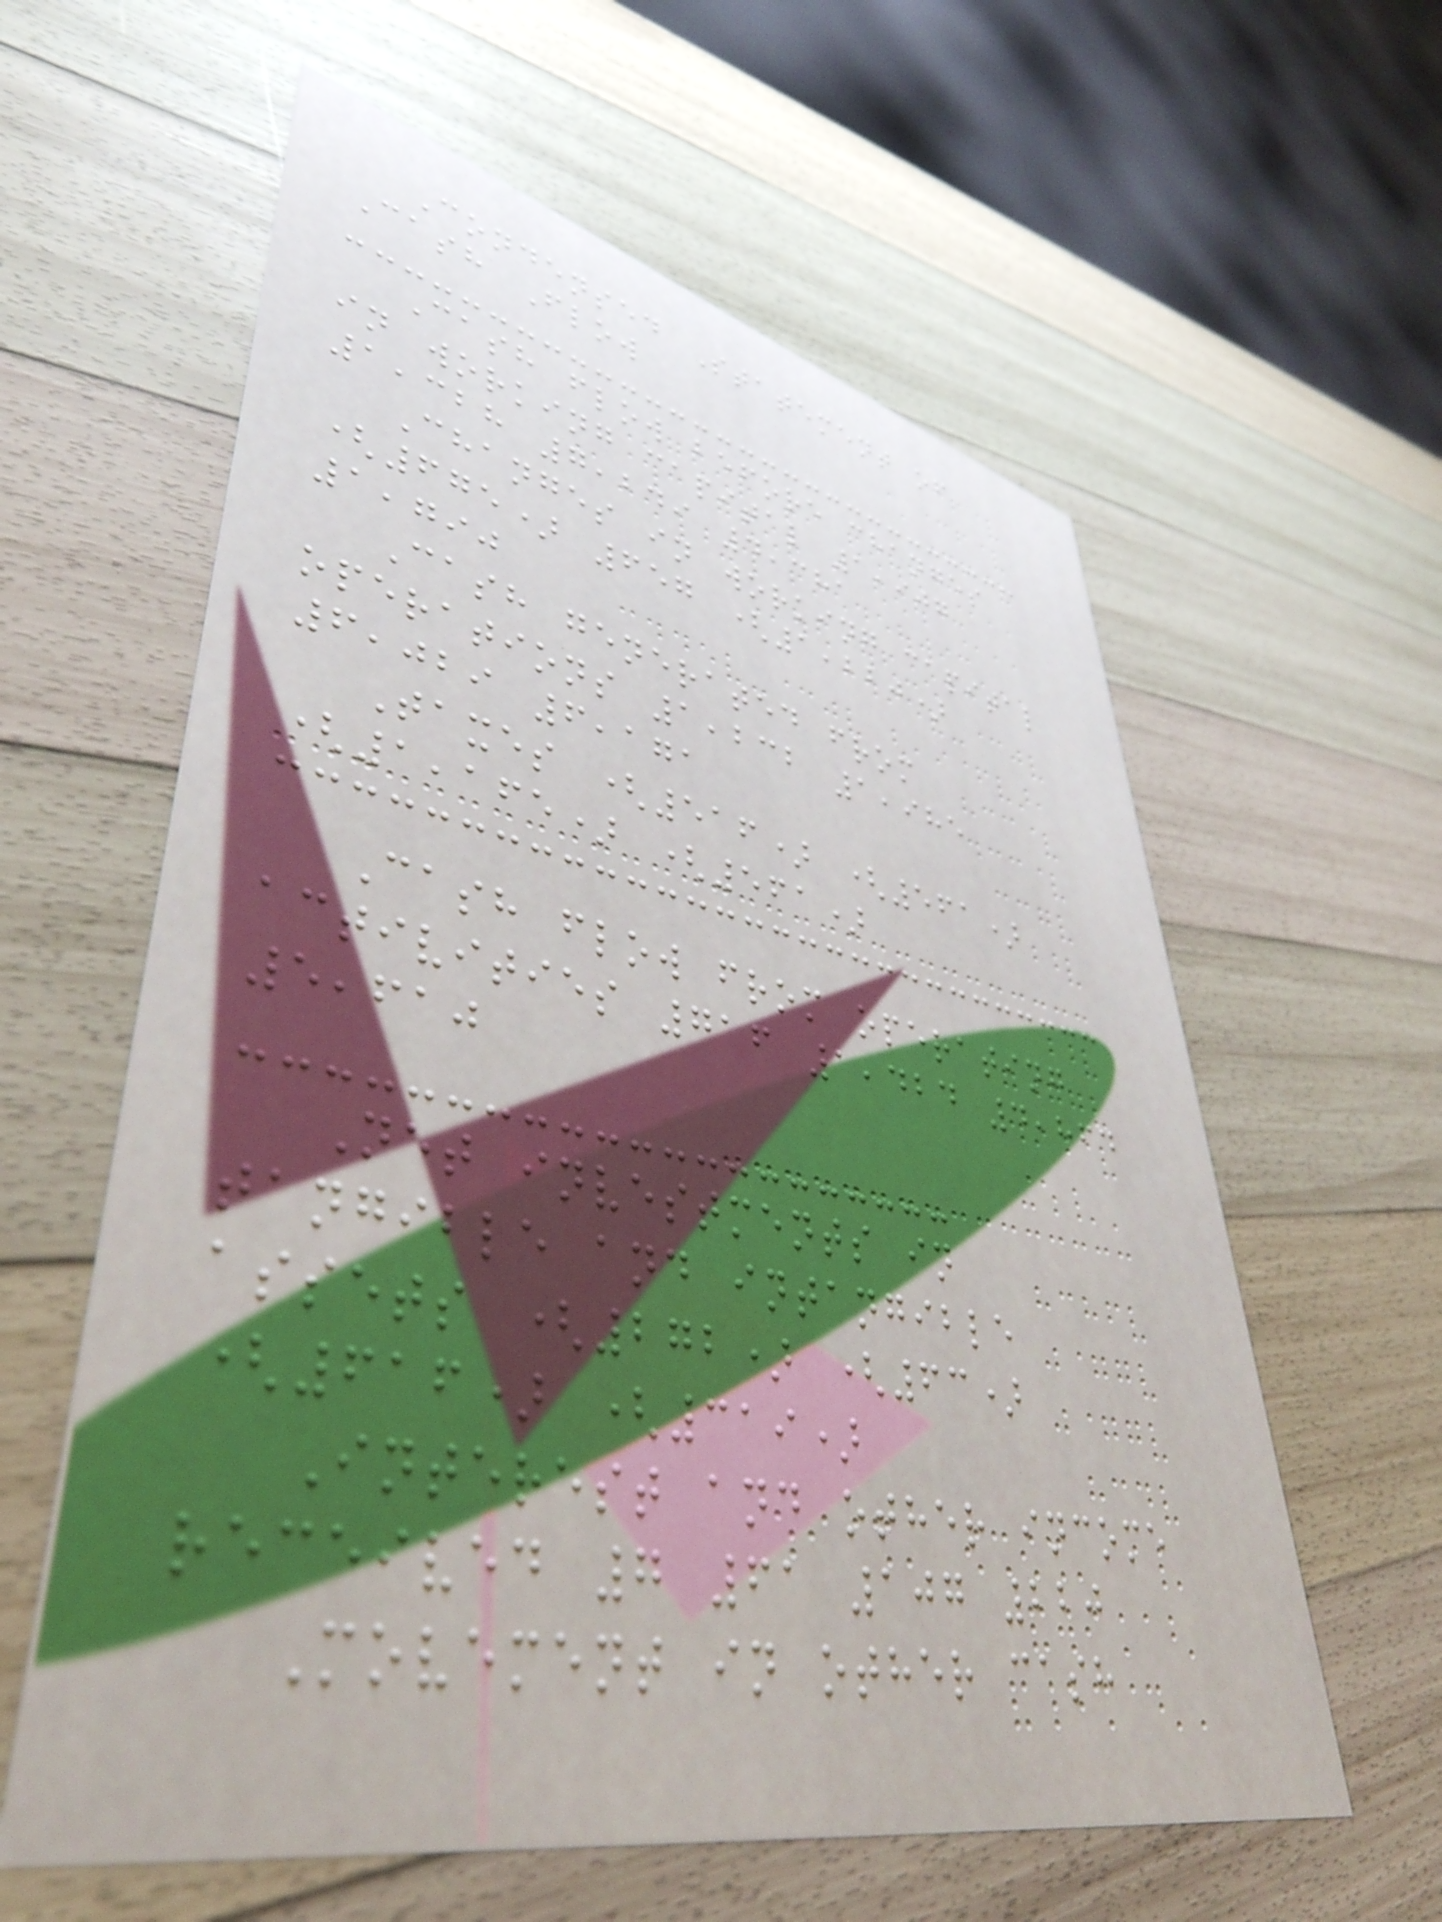Condensed Statement of
Cash Flow
Cash flow before changes
in working capital 1,907
1,328 7,249 4,381
Changes in working capital
(675) 657 (1,220)
1,790
Cash generated from
operations 1,232 1,985
6,029 6,171
Taxes (516) (561)
(1,165) (561)
Cash flow from operating
activities 716 1,424 4,864
5,610
Net investments in
tangible and intangible
assets (272) (63)
(616) (319)
Interest and other income
received 7 61 107 220
Movement in other cash
